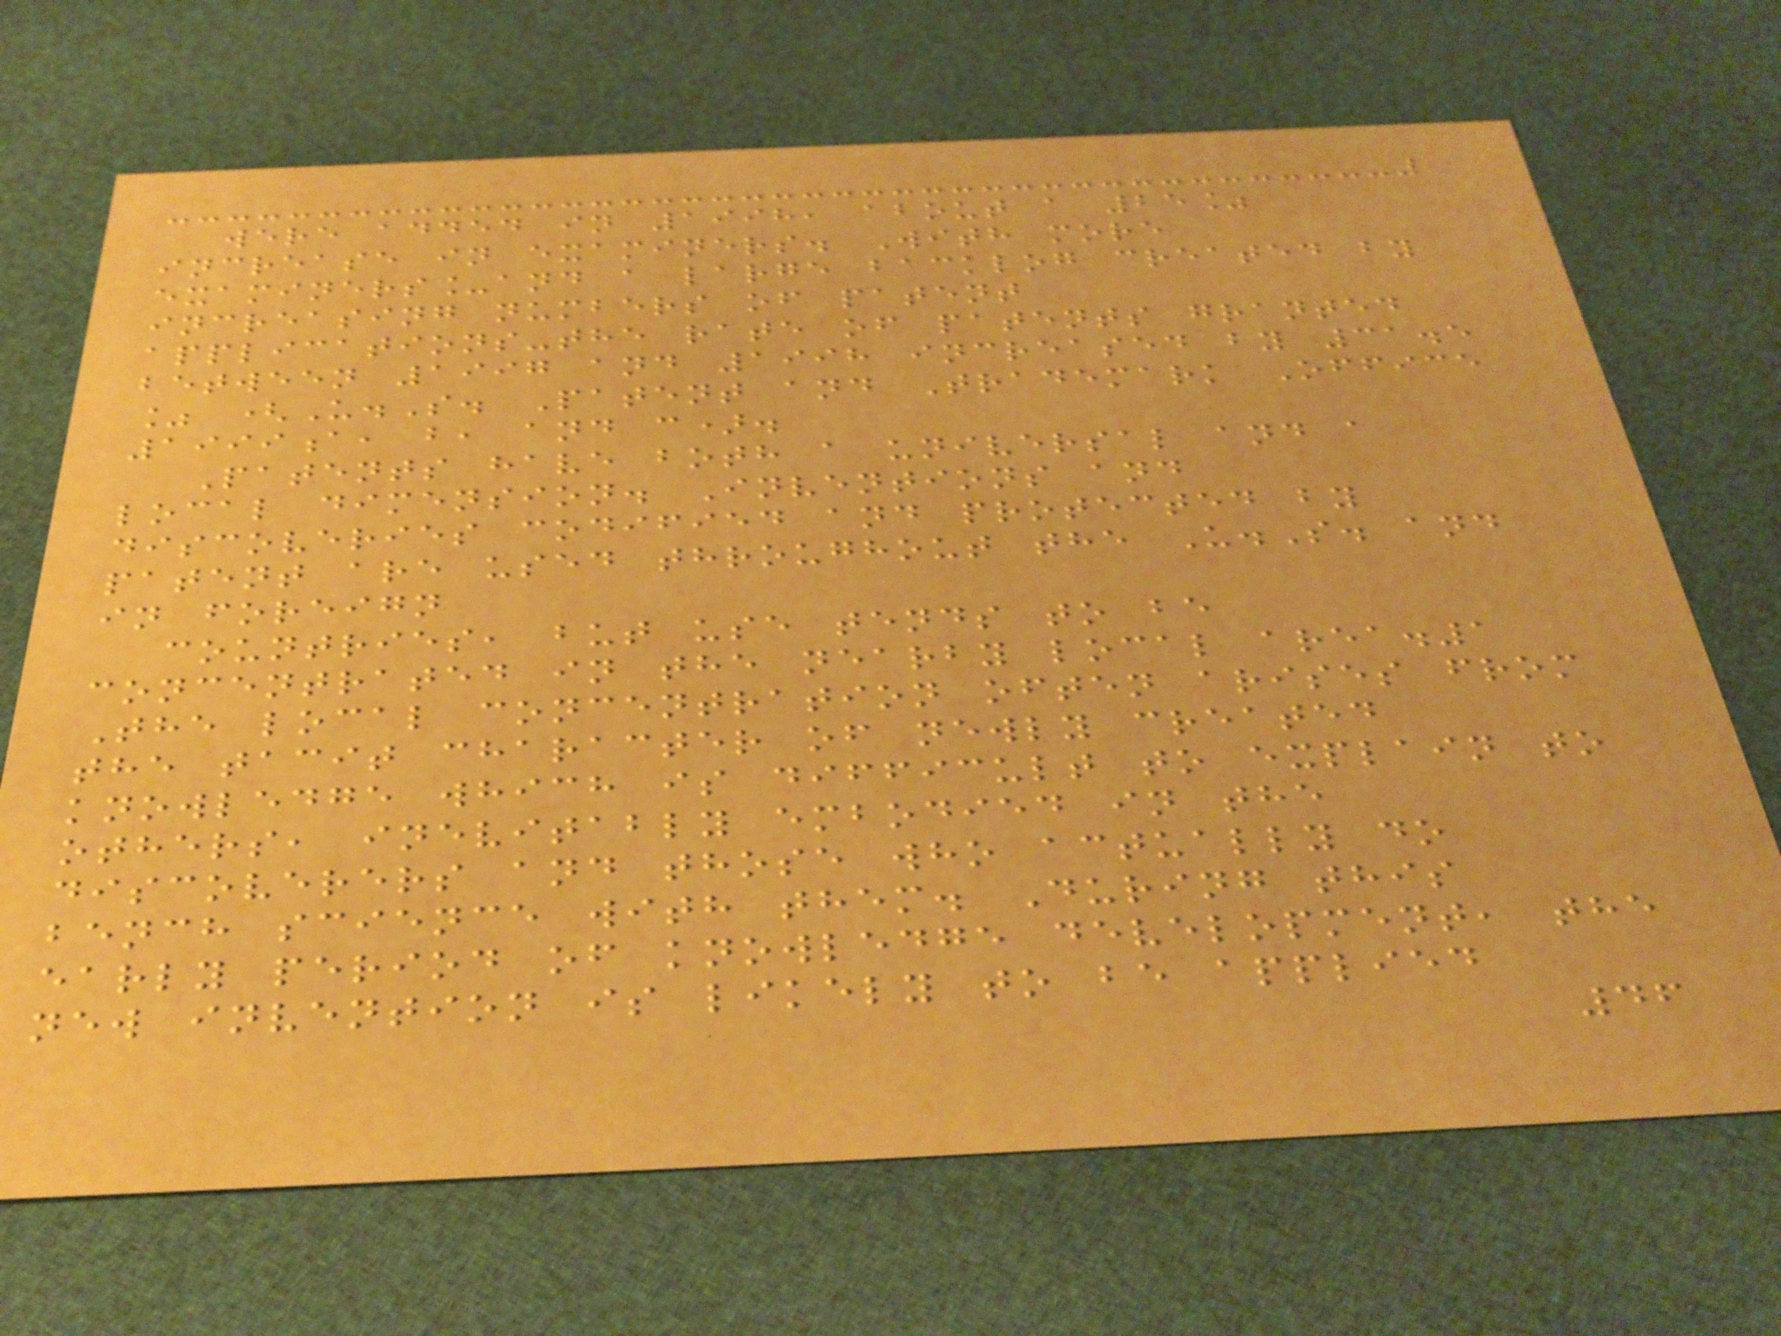were added in 1998, about a 25%
increase in examiners. With more
examiners_and a large backlog created by
increasing numbers of patent
applications-the rate of patents granted
between 1997 and 1998 increased by 31.5
% (U.S. Patent and Trademark Office
1999a, b, and c).
Patents have both a universal and a
local dimension. Inventions and
discoveries codified and protected by
patent are used throughout the U.S. and
in foreign
countries, but use tends to be
concentrated in the nearby local area.1
The local concentration often arises from
the tacit character of newly created
knowledge which is difficult to explain to
others, inevitably embodied in the
discoverers and those who actually do
bench science with them. During this
early period of knowledge development, the
new invention is likely to be applied
46
